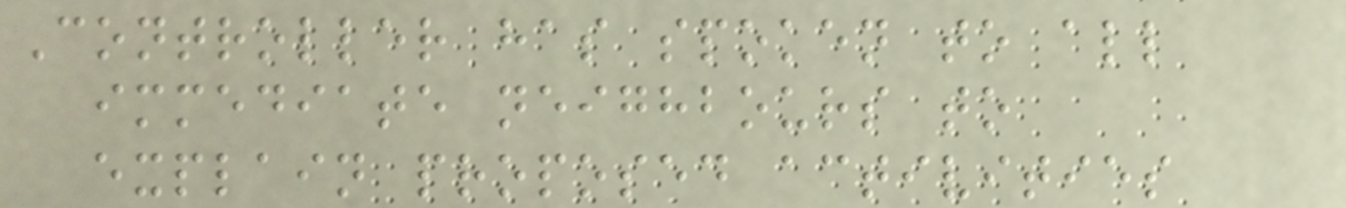Controller has spoken to all
immediate neighbours to
explain proposed activities
